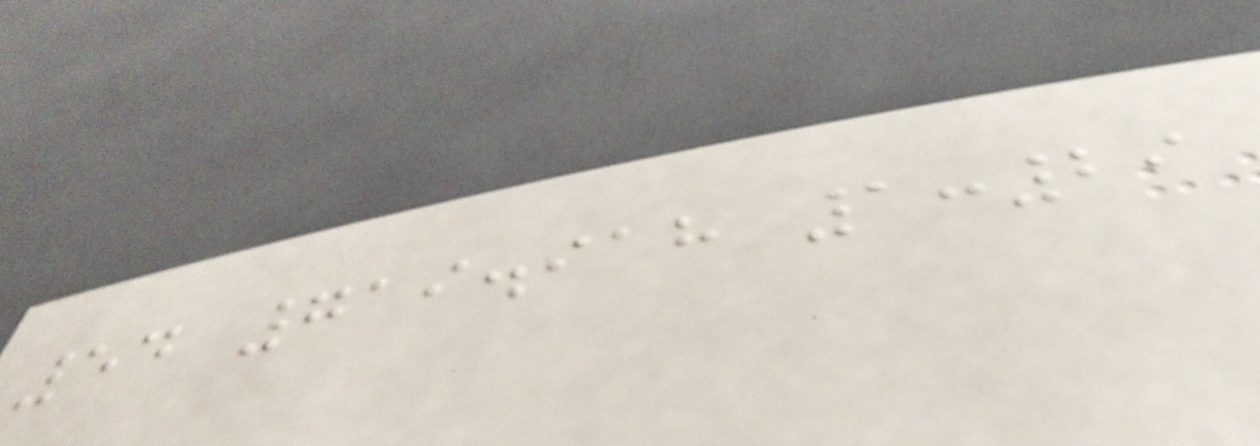54 719.918 1:29
